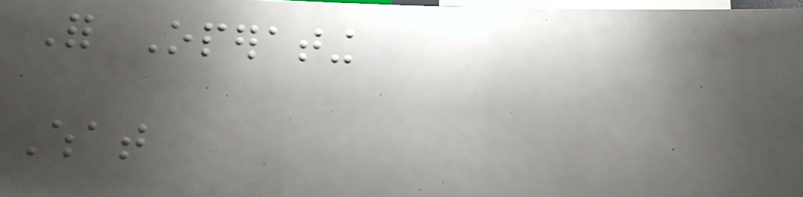For Operating
What
